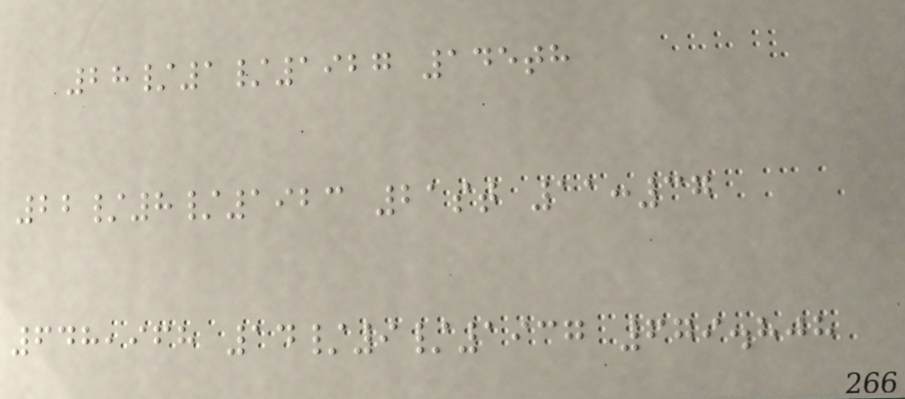28/1/1927 145th
22/8/1923 21st 11:37
648,968 14/9/1937 679.808
